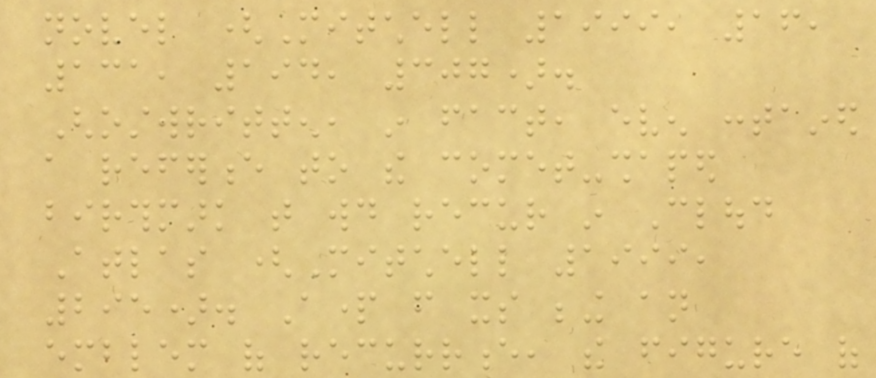novel (Mitchell 1999, 16,
131, 194, 307).
Ghostwritten, in fact, even contained
a reference to the comet-shaped
birthmark that would recur in Cloud
Atlas (Mitchell 1999,
295). Apart from its being an
emblem of recurrence, the figure of
